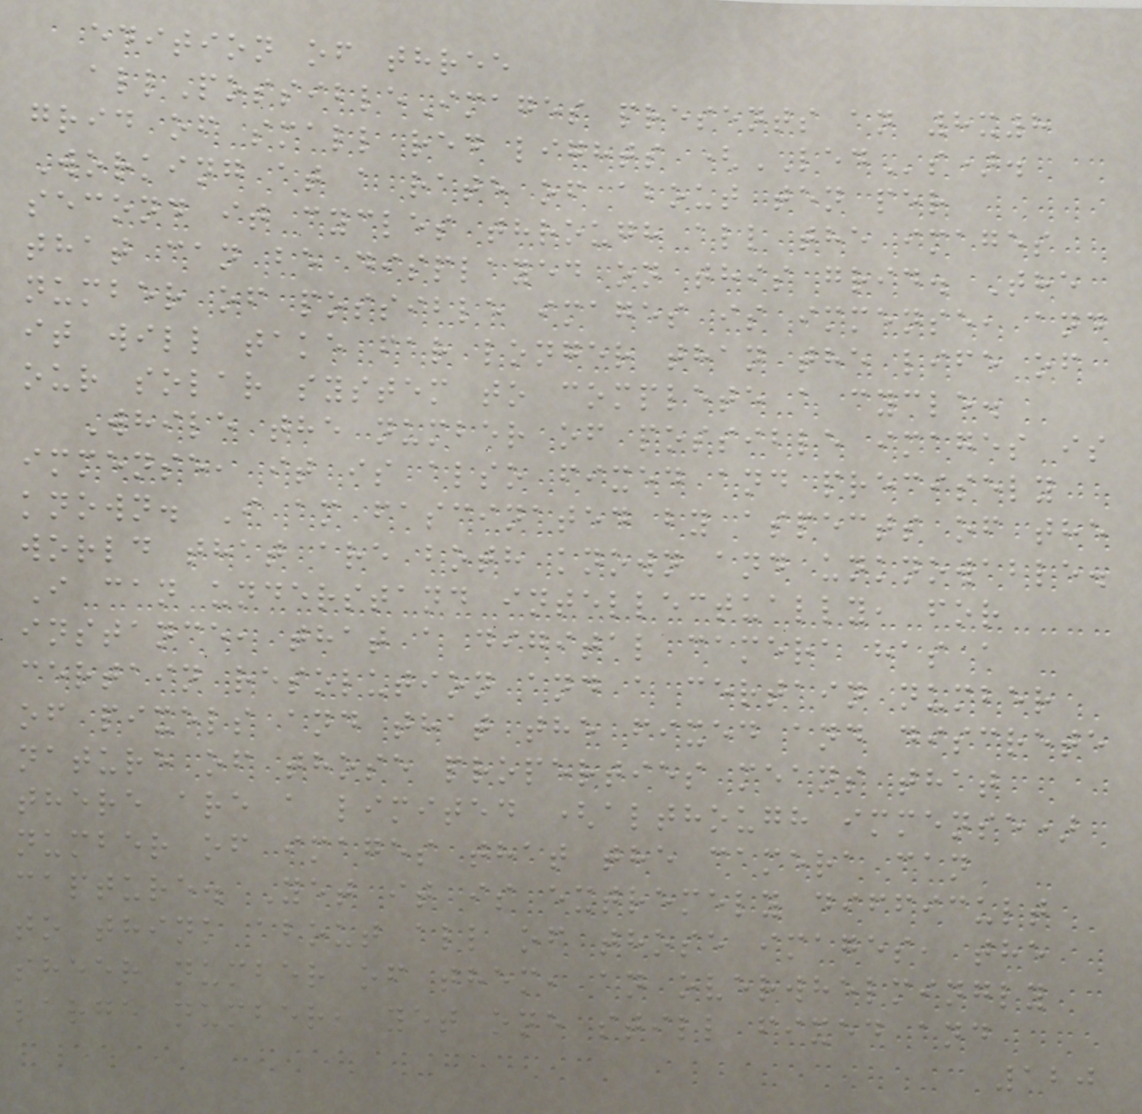edition of three
allPossibleImages presents an 8x8
grid of small red lights (LEDs).
Working at a rate of about ten per
second it cycles through all the images
that can be displayed on this grid. The
number of possible images is immense, and
it will take far longer than the life of
our solar system to complete a cycle.
While the number of possible images is
immense, it is also fixed and precisely
known. I am fascinated by aspects of the
world that are both known and unknowable.
I can understand intellectually, for
instance, that a digital camera has a
certain resolution and a certain number
of pixels and that the fixed and discrete
nature of those properties means that
there are a limited (although immense)
number of images that the camera can
capture. Yet it is extremely difficult
to think about all of those images, the
sheer number of them, an overwhelmingly
large number, yet one still fixed and
120
